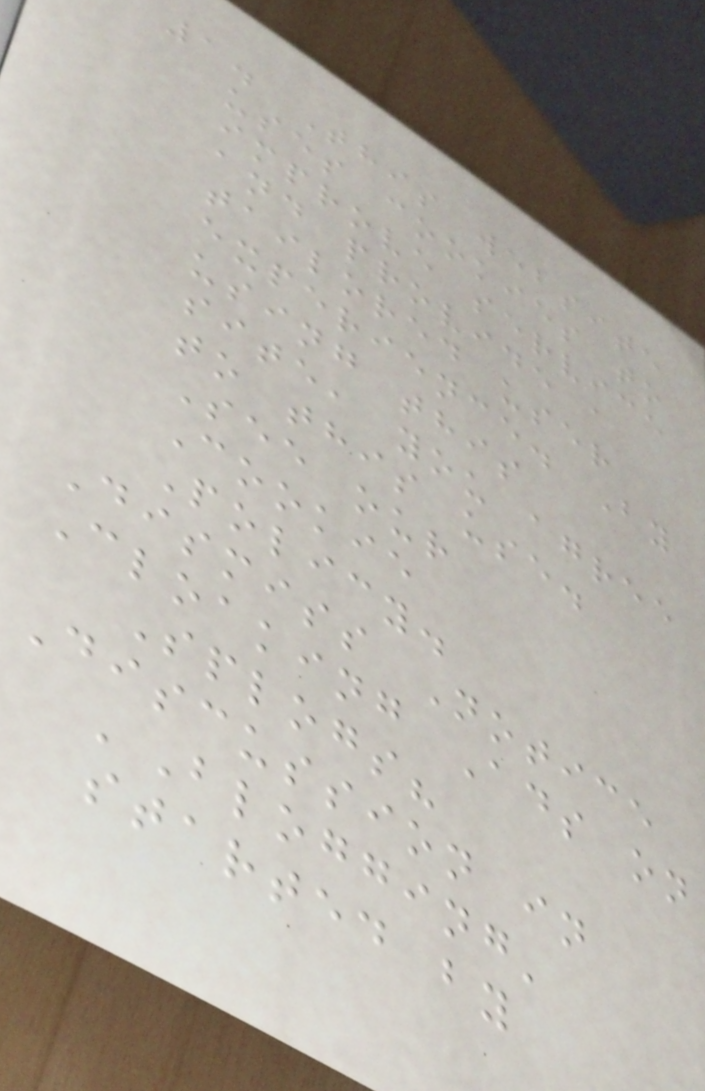1. This website
uses cookies to
improve service
and provide a
tailored user
experience. By
using this
site, you agree
to this use.
See our
Cookie
Policy.
Dismiss Notice
Cloaking Ads on
Splogs?
Discussion in
'Blogging'
started by
